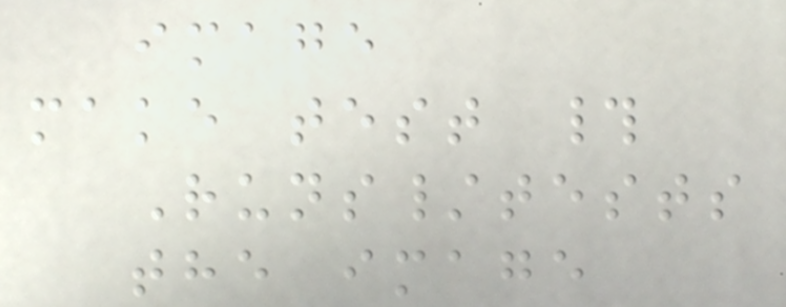image
make test #
Runs/tests
the image
